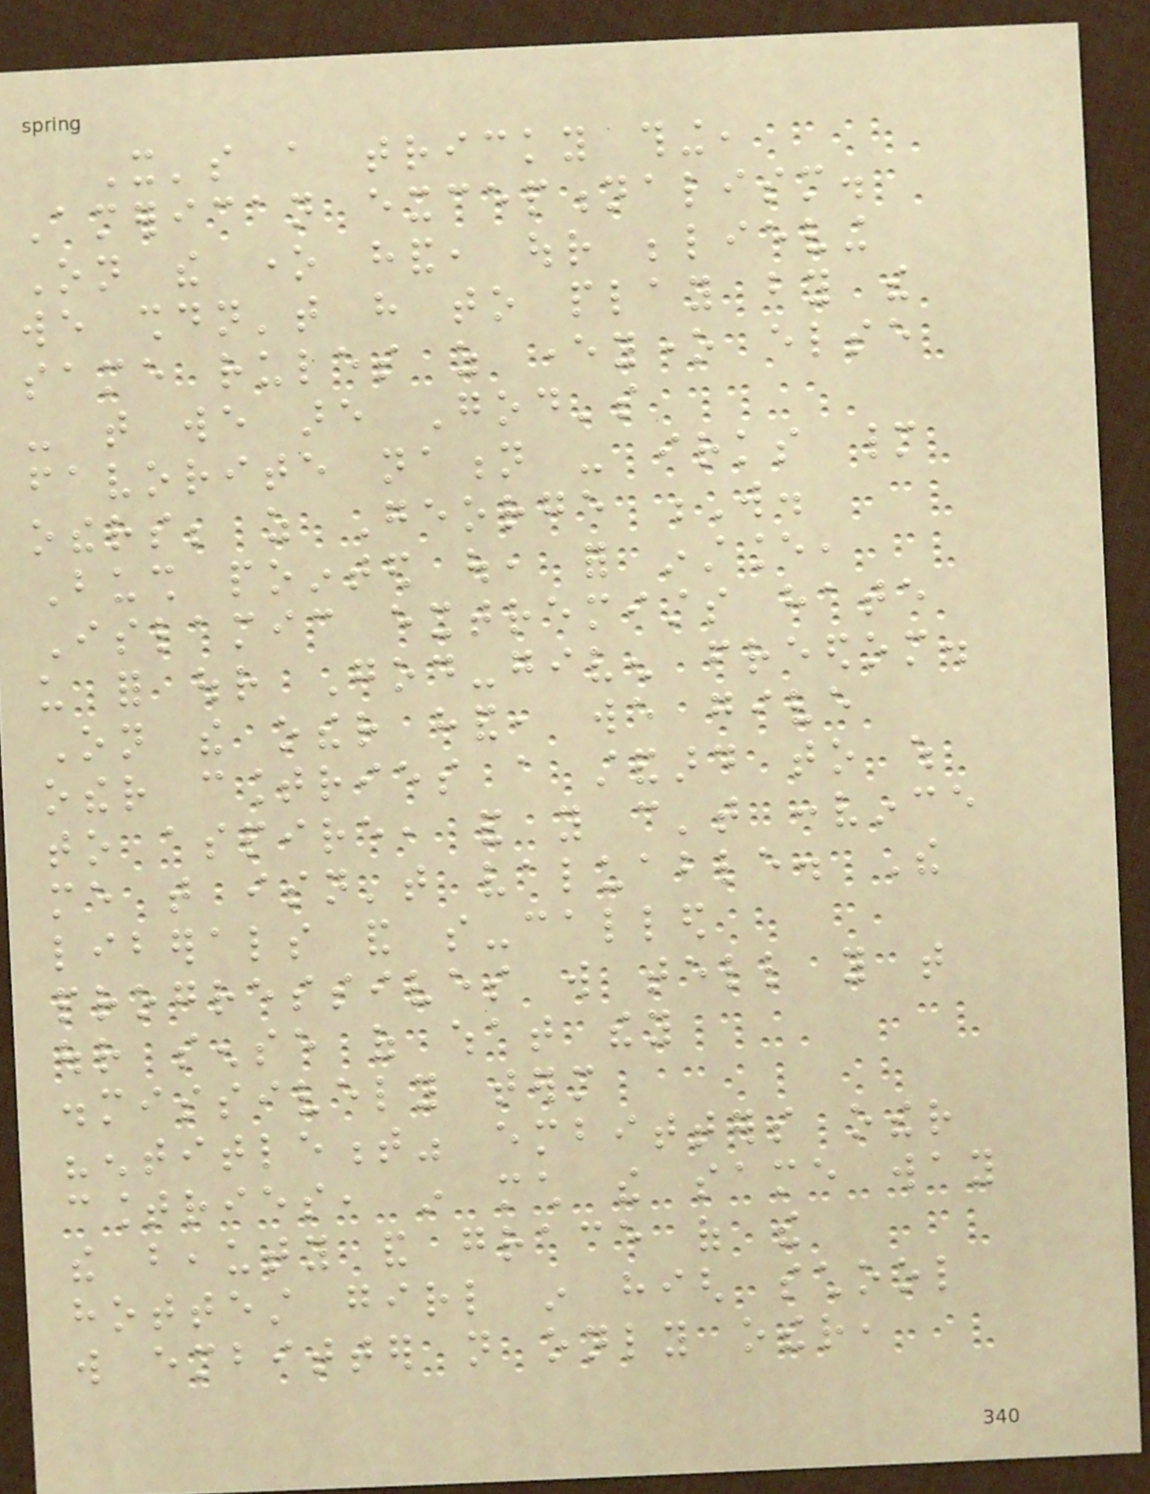It's a tricky thing,
American exceptionalism.
On the one hand, our believing
we shouldn't have to play by the
same rules as everyone else
- that we are God's
favorite nation - irks many
others; as George W.
Bush pointed out, for instance,
Islamic extremists hate
us for our God-given freedom.
On the other hand, we give
other countries a standard to which
to aspire, and you can't convince
me that isn't valuable. The
liberals and so-called
progressives will tell you that
our sense of what they
dismissively term
"entitlement" embitters other
countries, in much the same way
the beauty and grace of the
hottest girl in high school
will embitter not only other,
